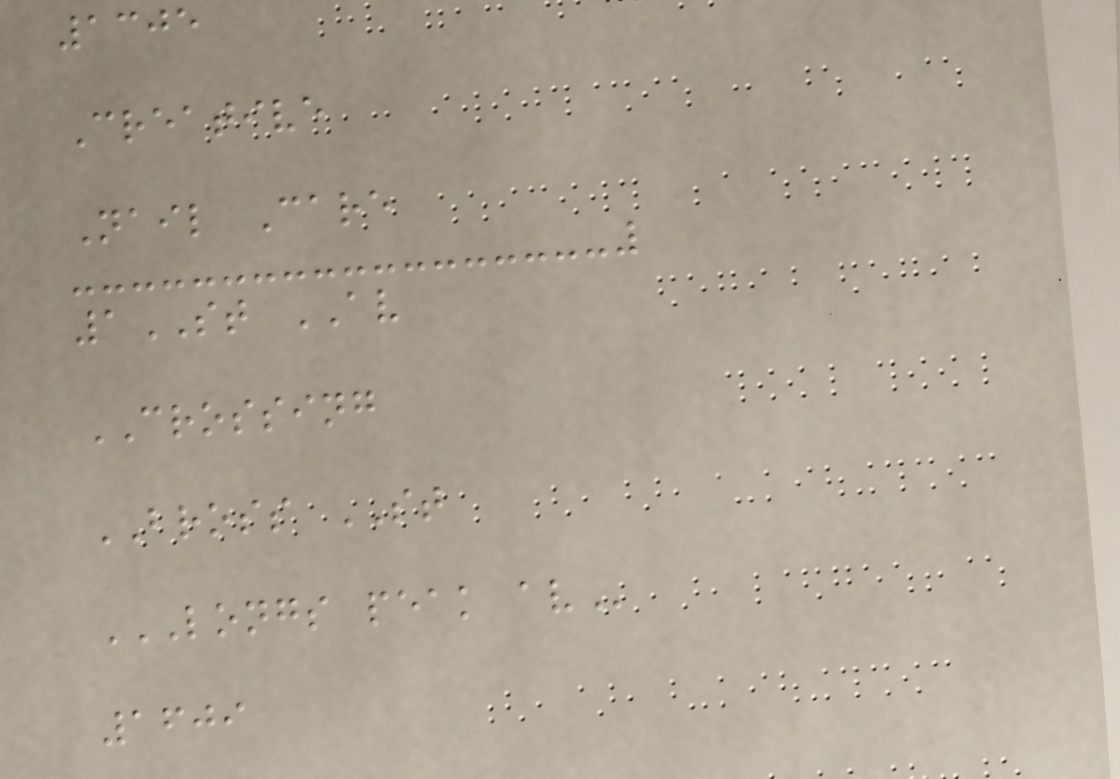1305
Creative
Nail Care
1ST AV
CROSSING
BROSS ST
LONGS PEAK AV
1609
